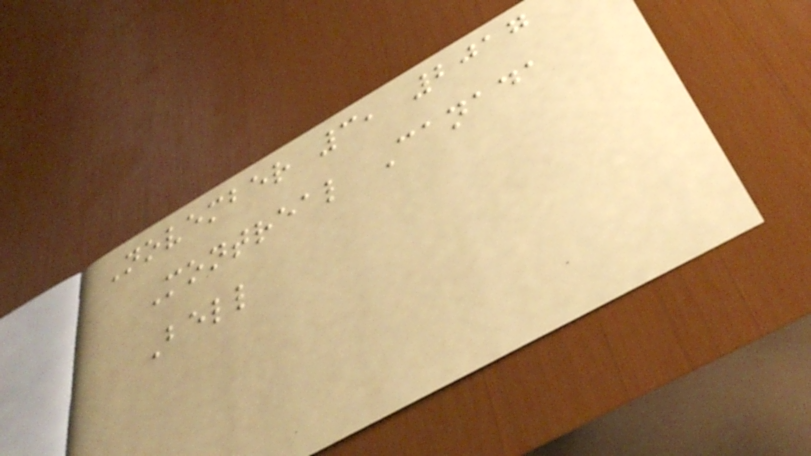November 3, 2017
Montreal Canada
Bell
